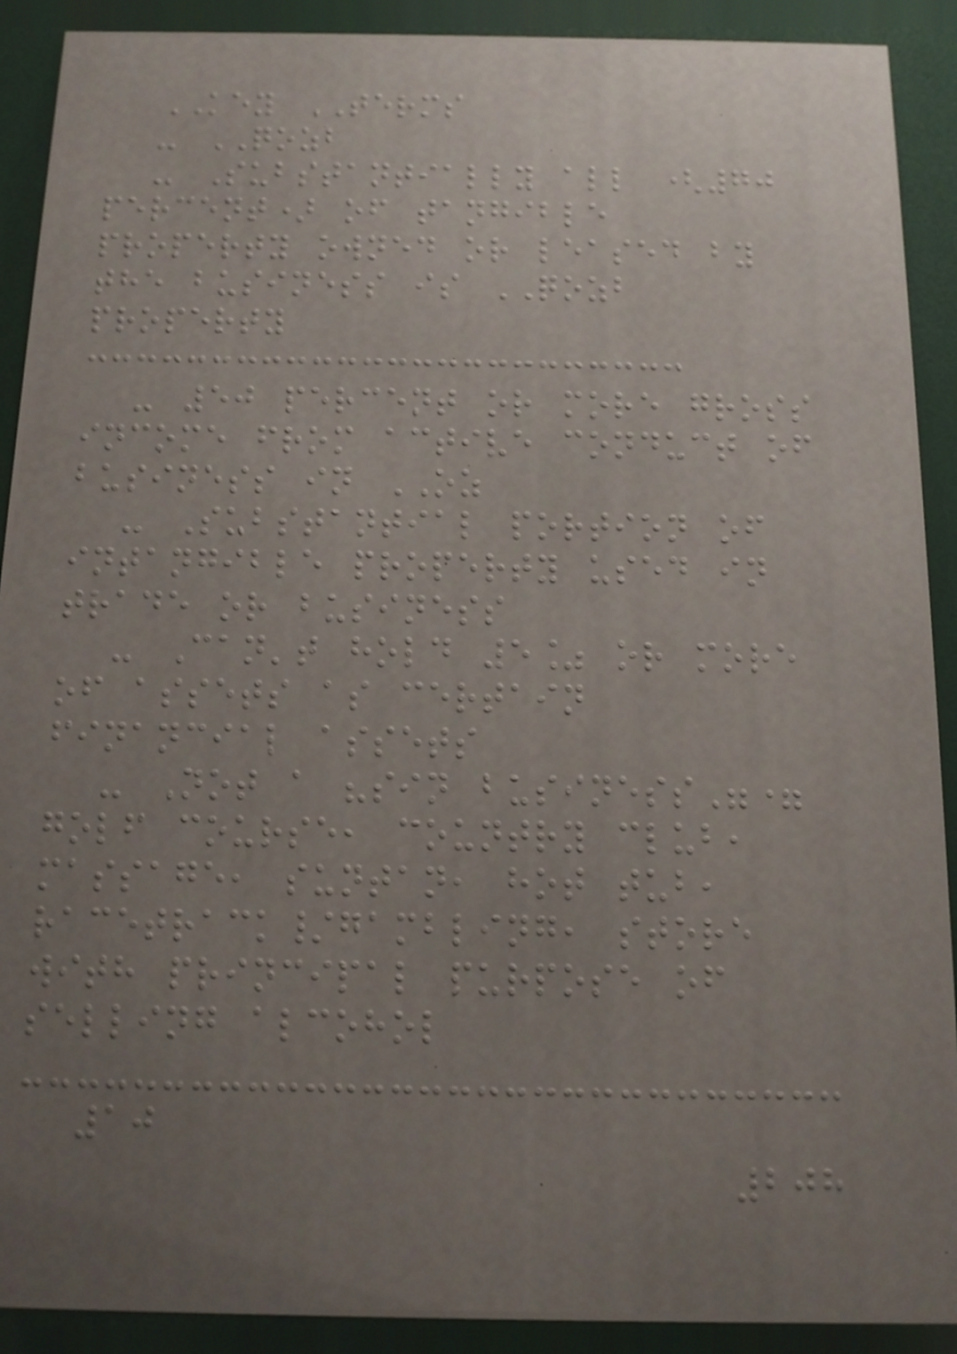KEY TERMS
- QOZB
- Substantially all (70
percent) of tangible
property owned or leased by
the business is QOZB
property
- 50 percent or more gross
income from active conduct of
business in OZ
- Substantial portion of
intangible property used in
trade or business
- Can't hold 5% or more
of assets as certain
financial assets
- Not a "sin business"=
golf course, country club,
massage, suntan, hot tub,
racetrack/gambling, store
with principal purpose of
selling alcohol
10
208
